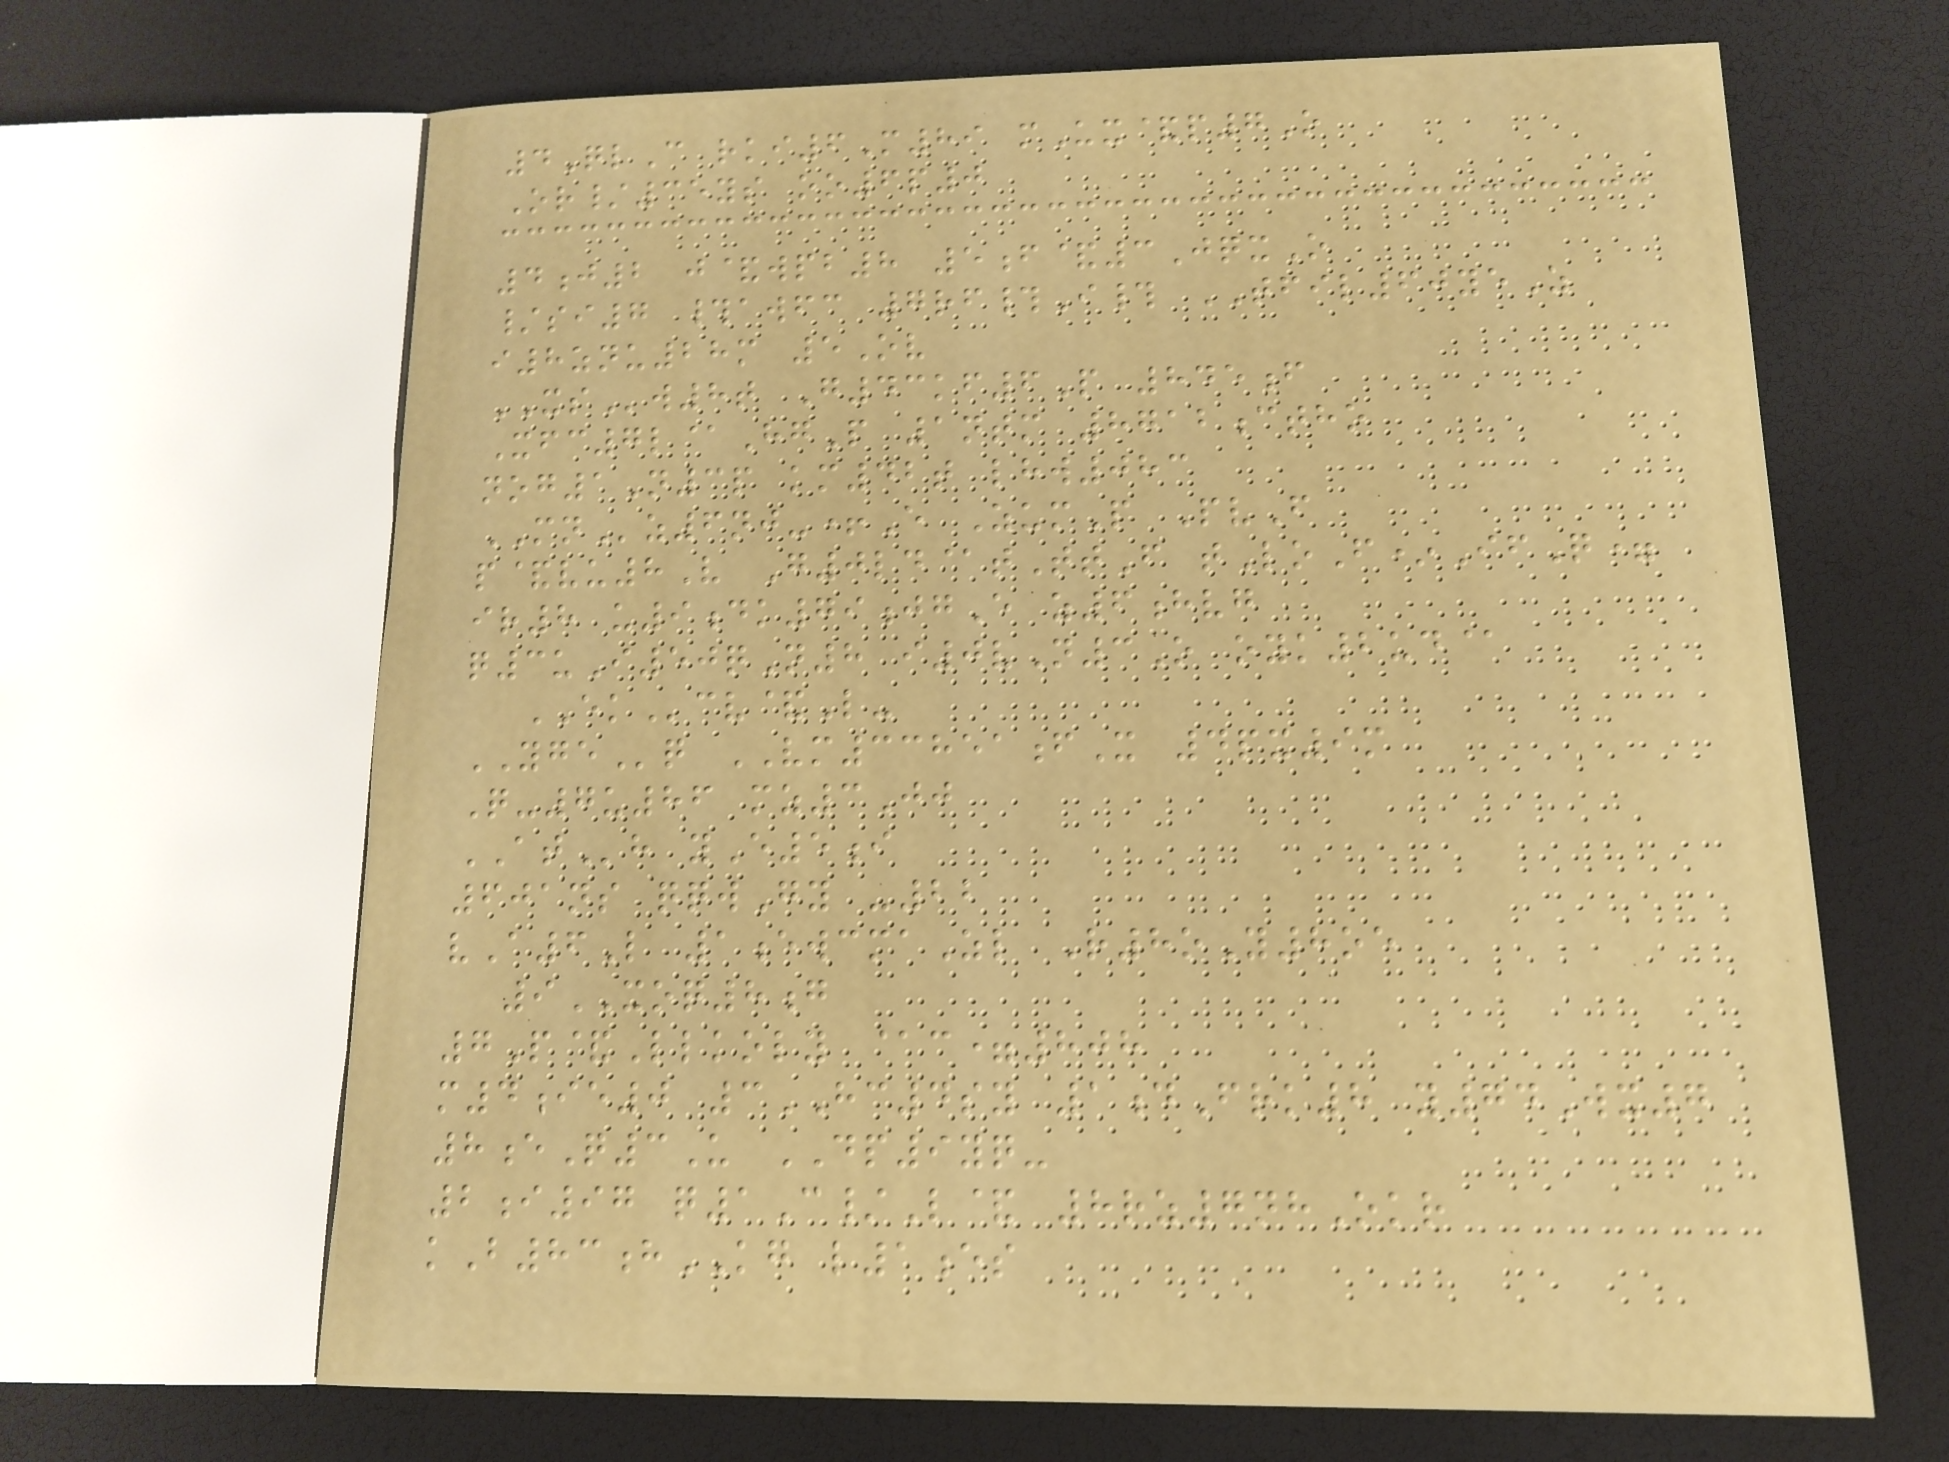4QlC rki6M89 mUx&p7O
Or/35ys oo6p0
4j2 j&wpb8 5f&3JqxO
/si7 #awfc 7rf#I# TFIL60yeZ
i8znu28m 5Ov
XSw8t G43kf6P 845f
Xfc7l@HgP 1ntm 8712ctho
nog1N3p km42t lhw083
MNz6nj-+E ZumP PvF
p&vu8V G0ld@tTtF tLoF*IfQ=
ir8 u9dk79jgE z6hvg
q3uI50qN8 i0vN3O oyk2ud@
EKcv&L-
YGEq VM33851fX 4px9m
Q-7u86 mz3Jj
ATh yE5i
601ns qqwGy -22
vA6L 1ewcmaZl R8oY8oe
9XOQ8g
7P&Llkoly @c=808
m4ie0 3HC4sy 1dFrk8 y74Wx7
8eQ3U DP9yq-
2i97 q1C/L& 8rz7nhOkr
kB83hKG l1es
